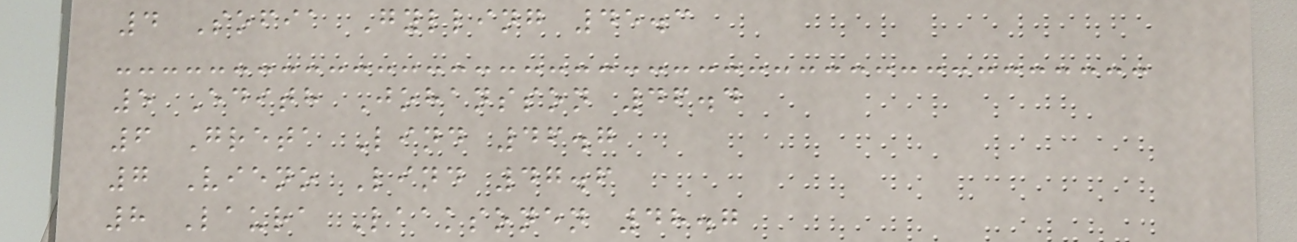4 Sofia Gylling 45.3
5 Edith Johansson 46.4
6 Greta Lind 46.7
7 Vieno Lind 47.6
8 Laura Laaksonen 48.7
